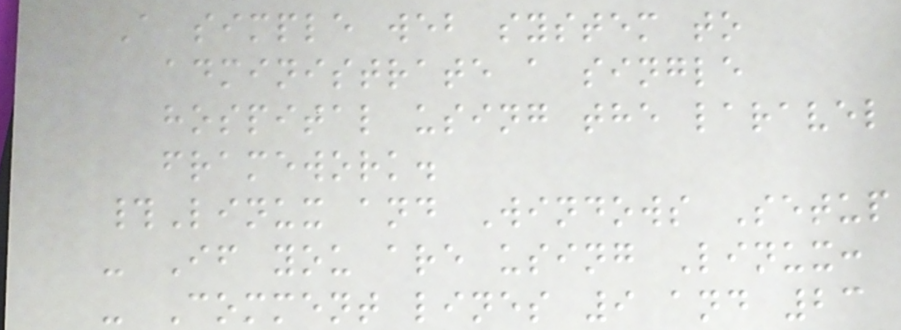A simple web system to
administrate a single
hospital using the laravel
framework.
#Linux and Windows Setup
- If you are using Linux:
- Comment lines 9 and 23
